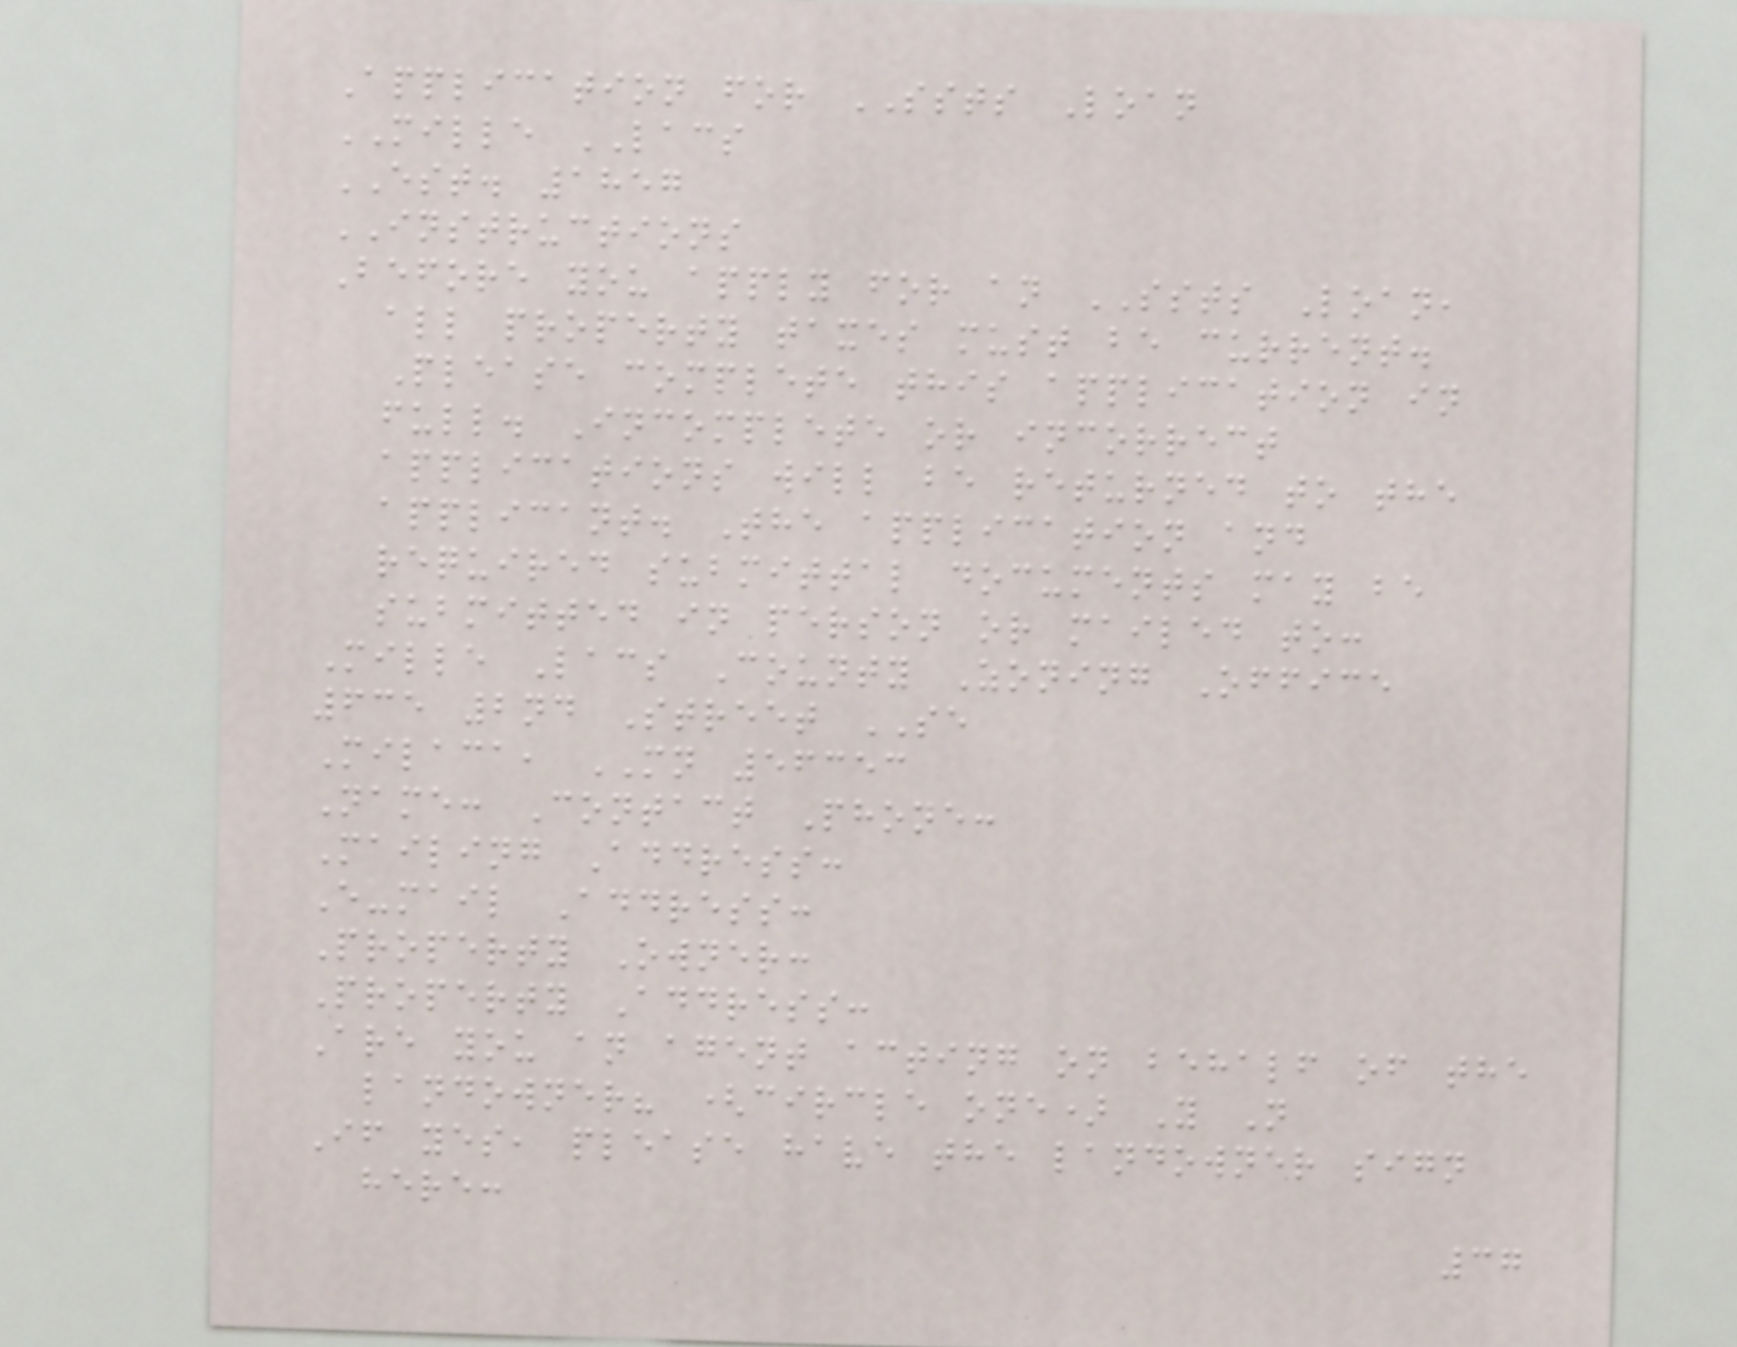Application for SSTS Loan
MILLE LACS
EST. 1857
INSTRUCTIONS
Before you apply for an SSTS Loan,
all property taxes must be current.
Please complete this application in
full. Incomplete or incorrect
applications will be returned to the
applicant. The application and
required submittal documents may be
submitted in person or mailed to:
Mille Lacs County Zoning Office
635 2nd Street SE
Milaca, MN 56353
Name: Contact Phone:
Mailing Address:
E-mail Address:
Property Owner:
Property Address:
Are you an agent acting on behalf of the
landowner? (circle one) Y N
If yes, please have the landowner sign
here:
37
